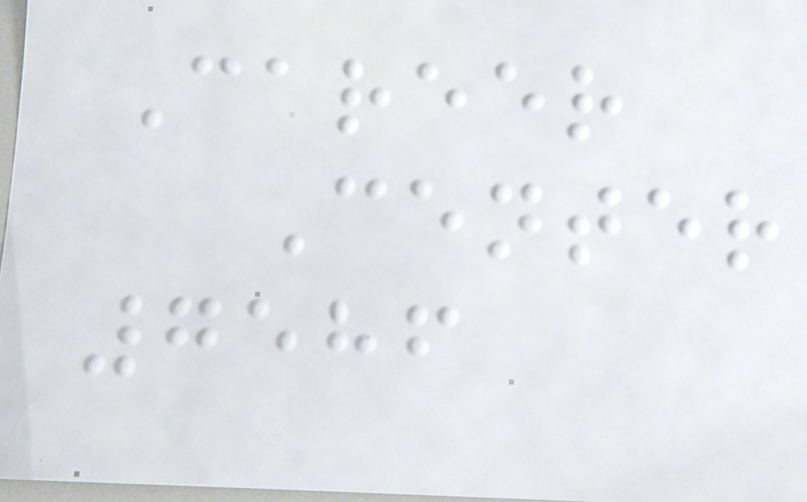Career
Center
7586
